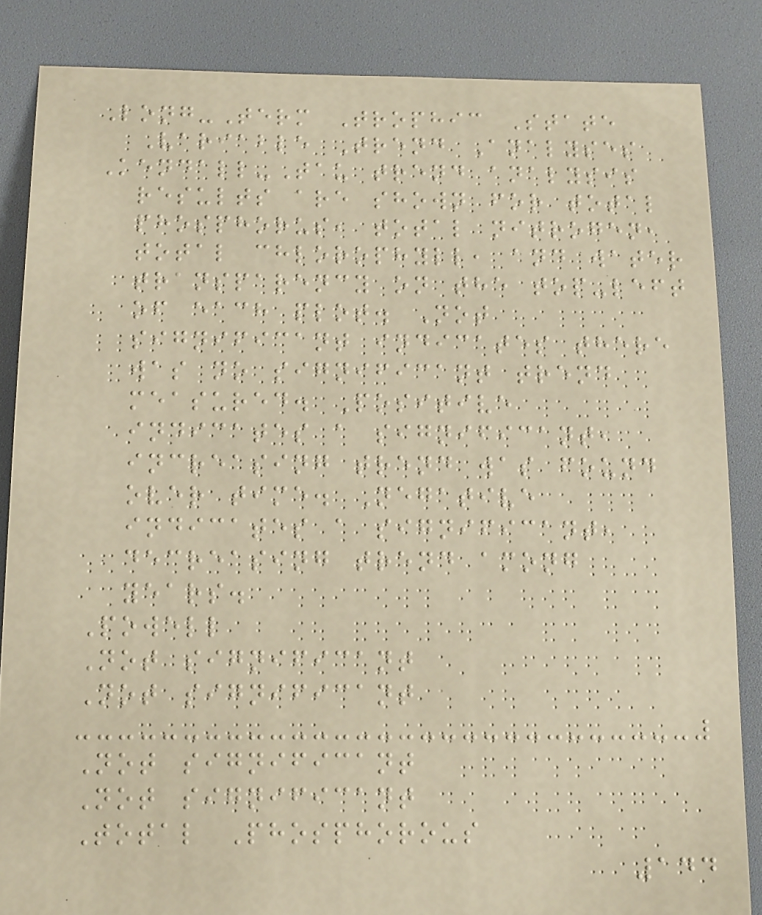Long-Term Trophic State
Variable Trend Analyses
Kendall-Tau trend analysis
results are shown for total
phosphorus, total nitrogen,
total chlorophyll, and water
transparency on the top-left
of each plot. Not
significant indicates there
was no significant trend
measured. Positive
indicates a significant,
increasing trend was found
over time. Negative
indicates a significant,
decreasing trend among
years.
Powell
Not significant
Not significant
Not significant
Not significant
Total Phosphorous
144
